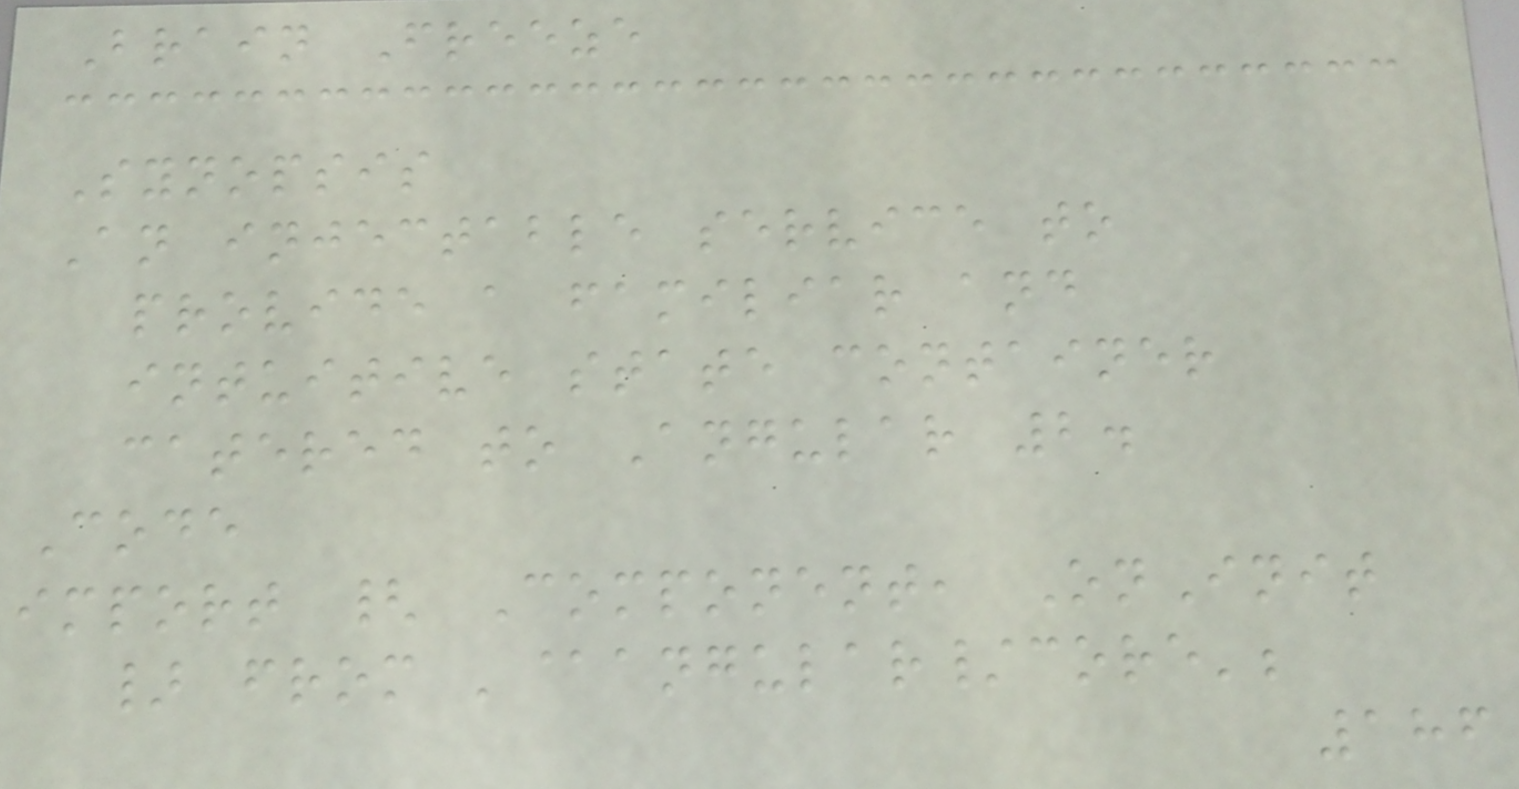Brain Freeze
Synopsis
An injectable service to
provide a familiar and
intuitive state container
catered to Angular 2.
Code
import { Component, OnInit
} from '@angular/core';
186
